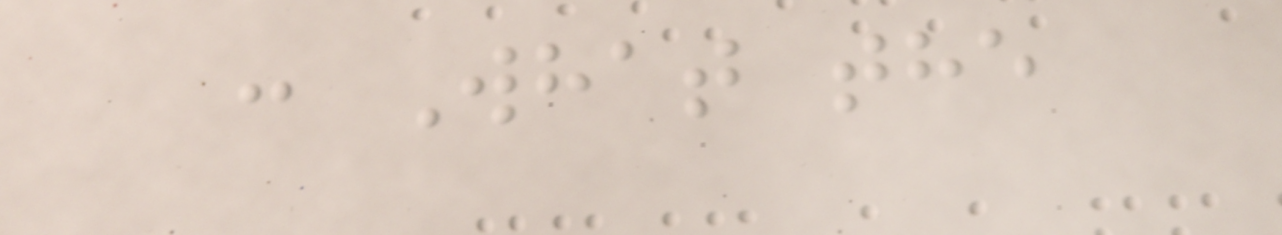: What the
